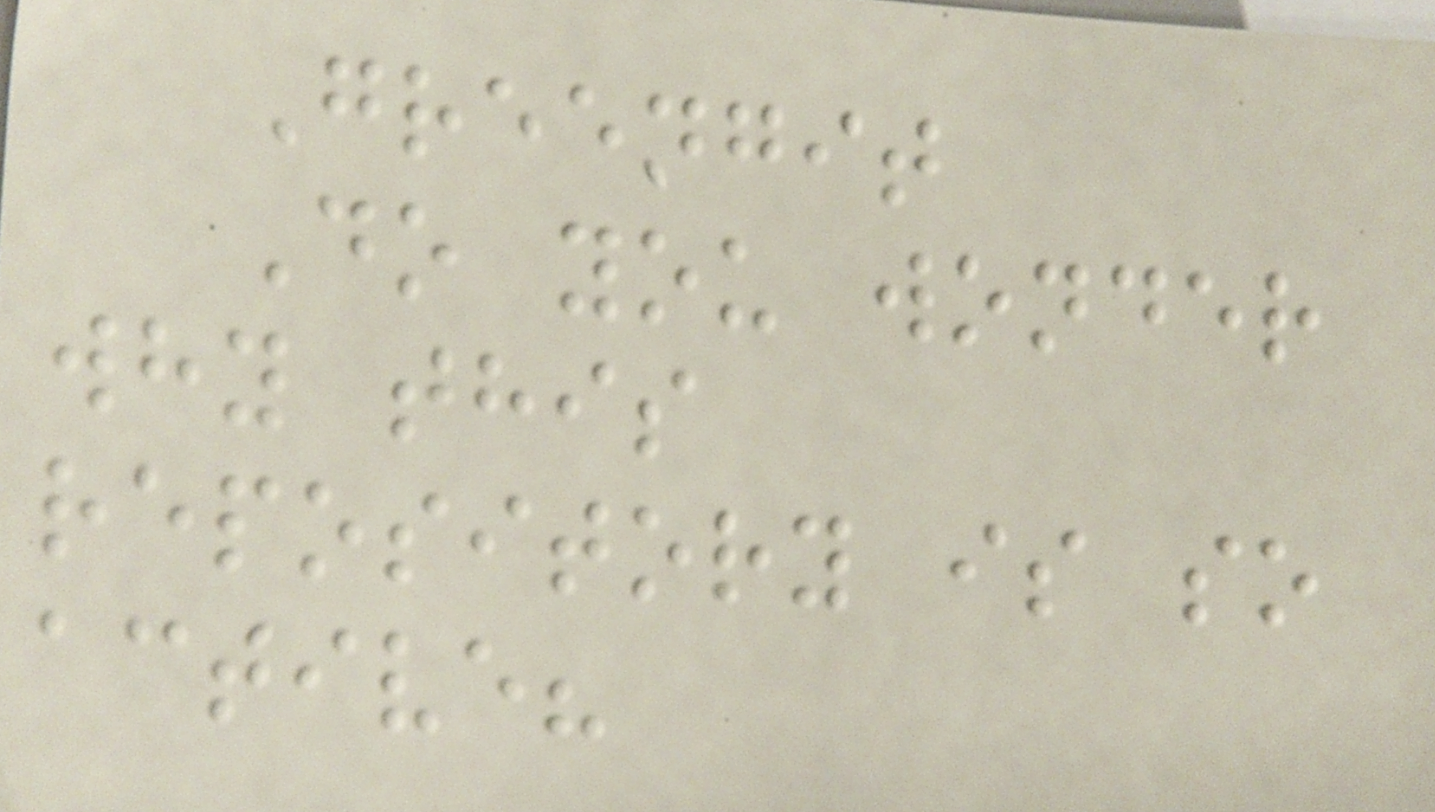Greengit
Do you wonder
why this
repository is so
active?
